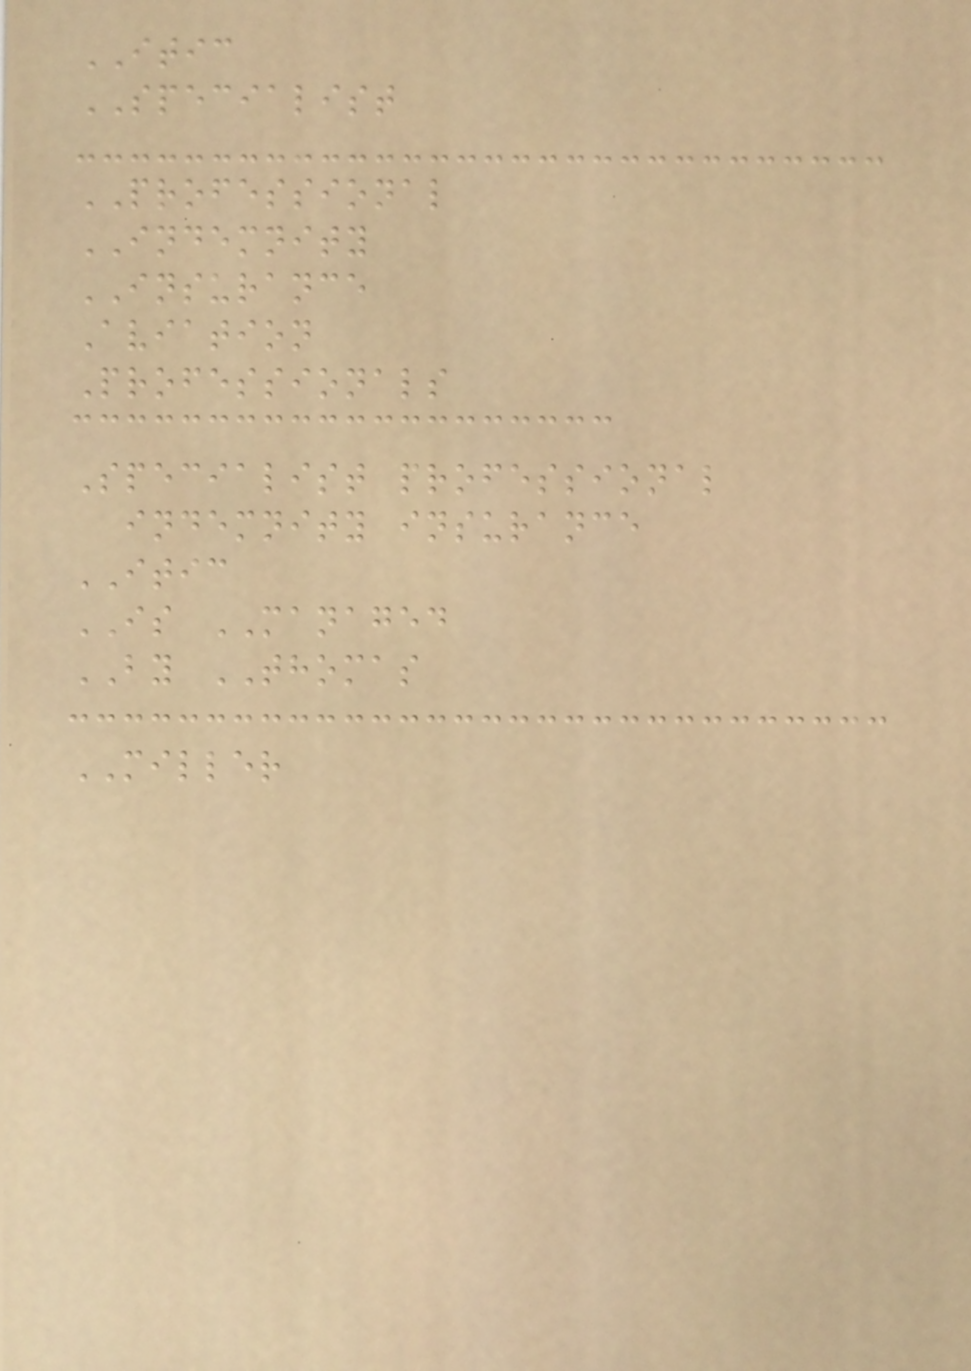ITIC
SPECIALIST
PROFESSIONAL
INDEMNITY
INSURANCE
Aviation
Professionals
Specialist professional
indemnity insurance
ITIC
IS MANAGED
BY THOMAS
MILLER
